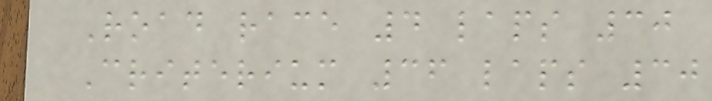Road race 4 laps 30
Criterium 36 laps 30
